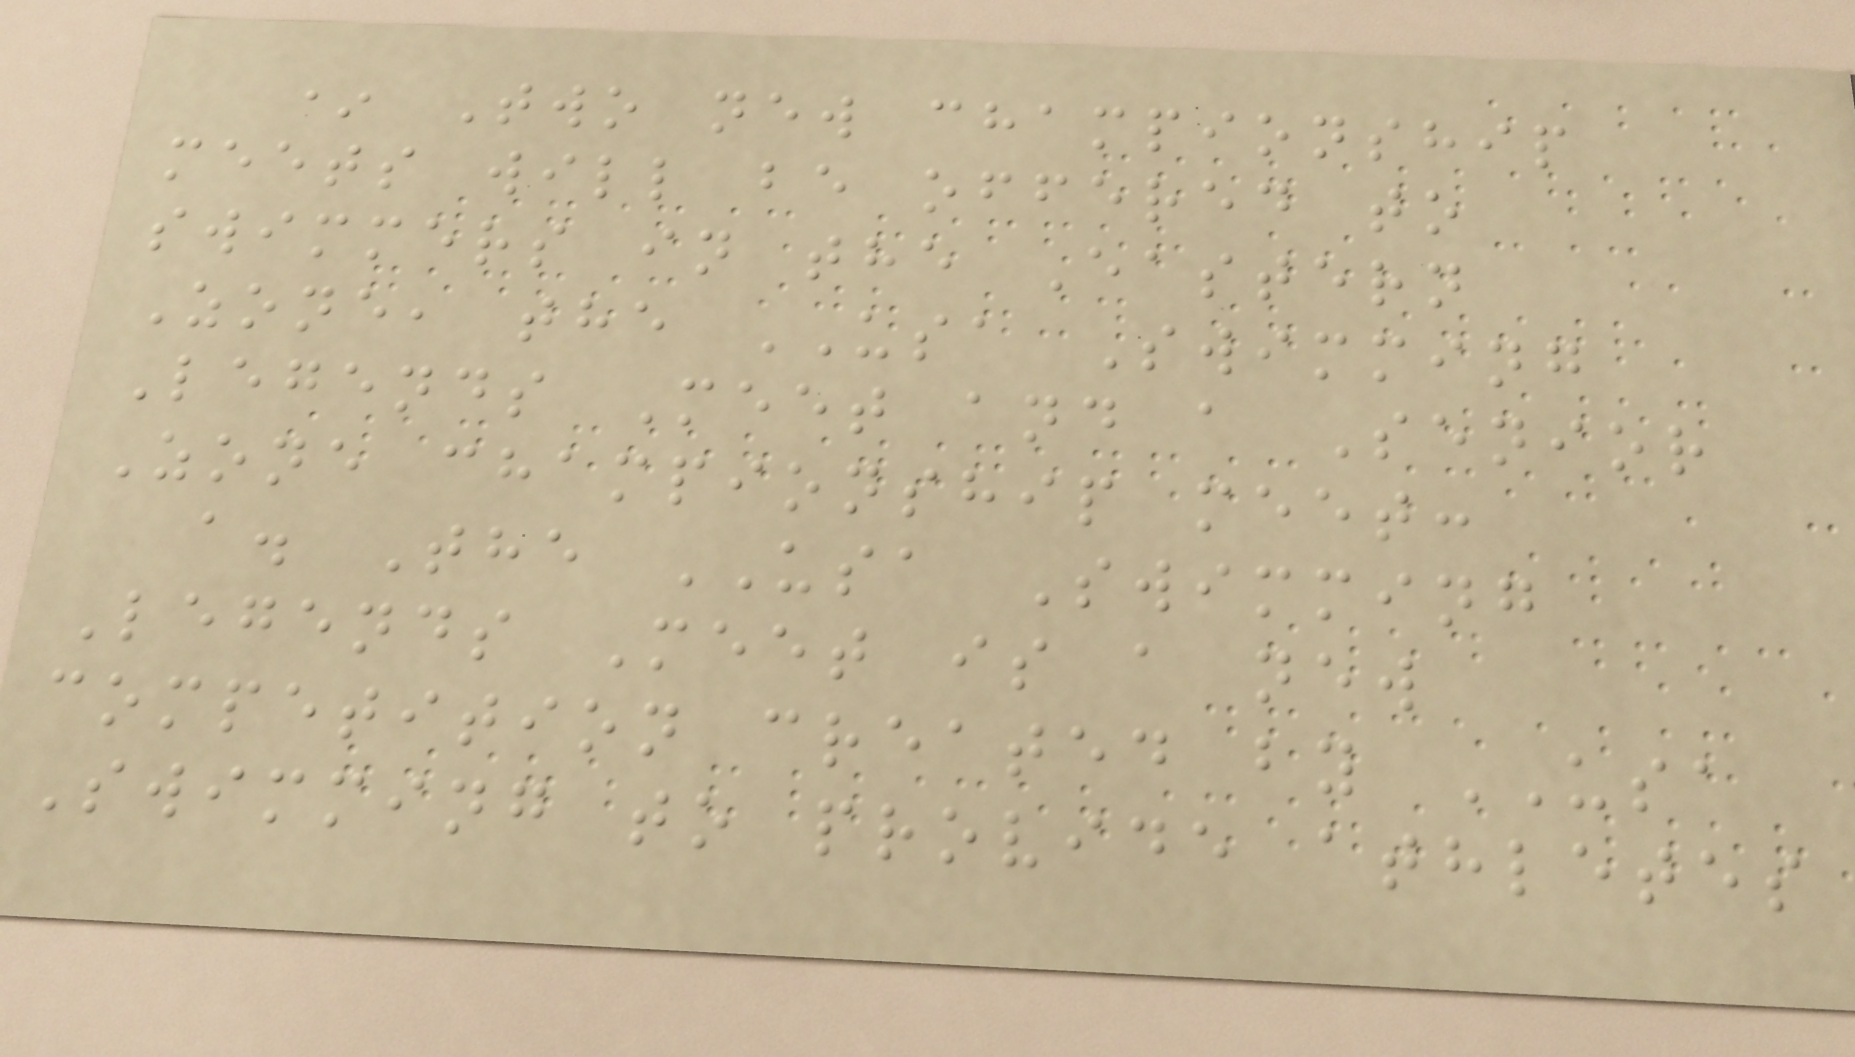* Two new championship
meets will be offered to
swimmers in the Eastern
Zone, the USA Swimming
Legends Meet and a Senior
Zone championship meet:
a. The USA Swimming
Legends Meet is a new
competition created by USA
Swimming to provide athletes
